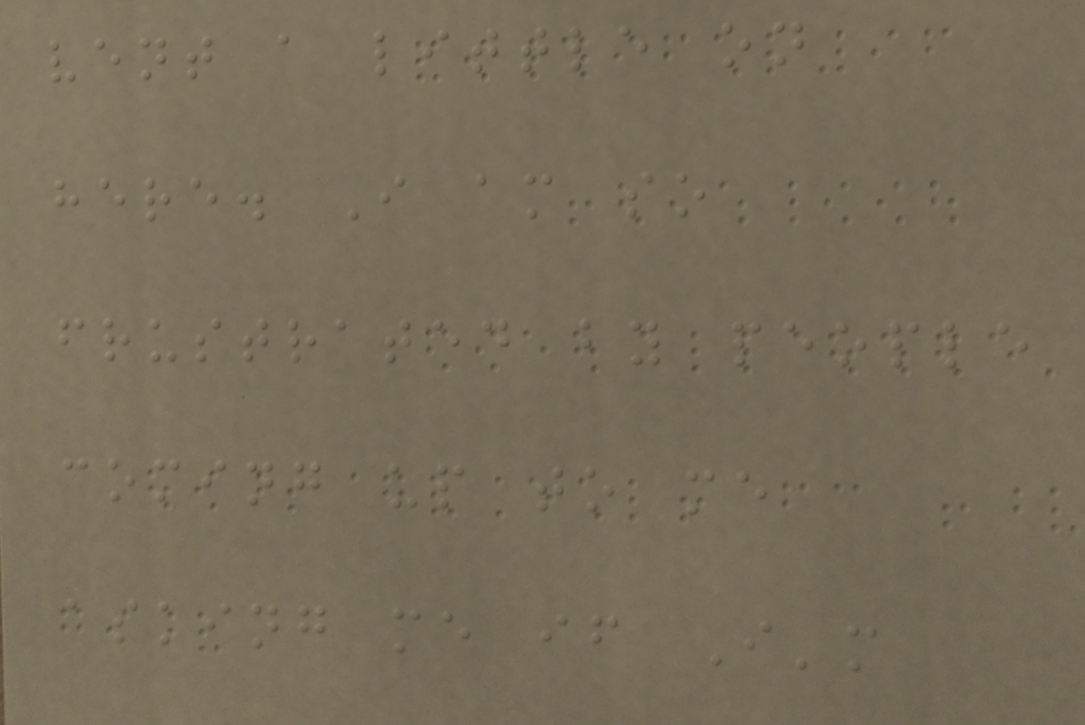vent a little on
here. I am so
frustrated by people
coming up to me
asking me if I'm
